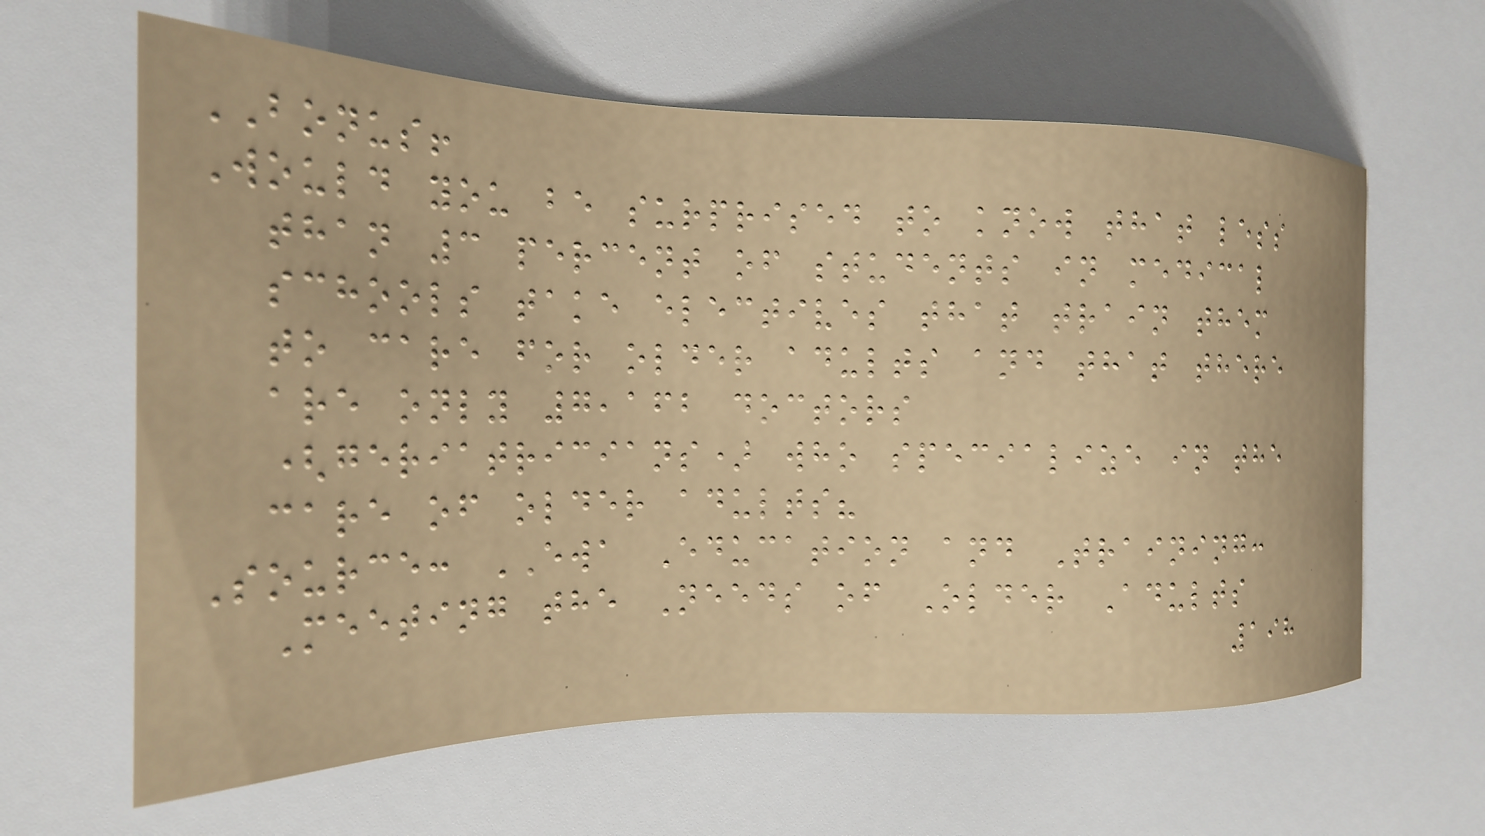BONUS!
Would you be surprised to know that less
than 3 percent of students in medical
schools take electives that train them
to care for older adults and that there
are only 7,162 doctors
(geriatricians) who specialize in the
care of older adults?
Source: EWA Education and Training:
Meeting the Needs of Older Adults
198
